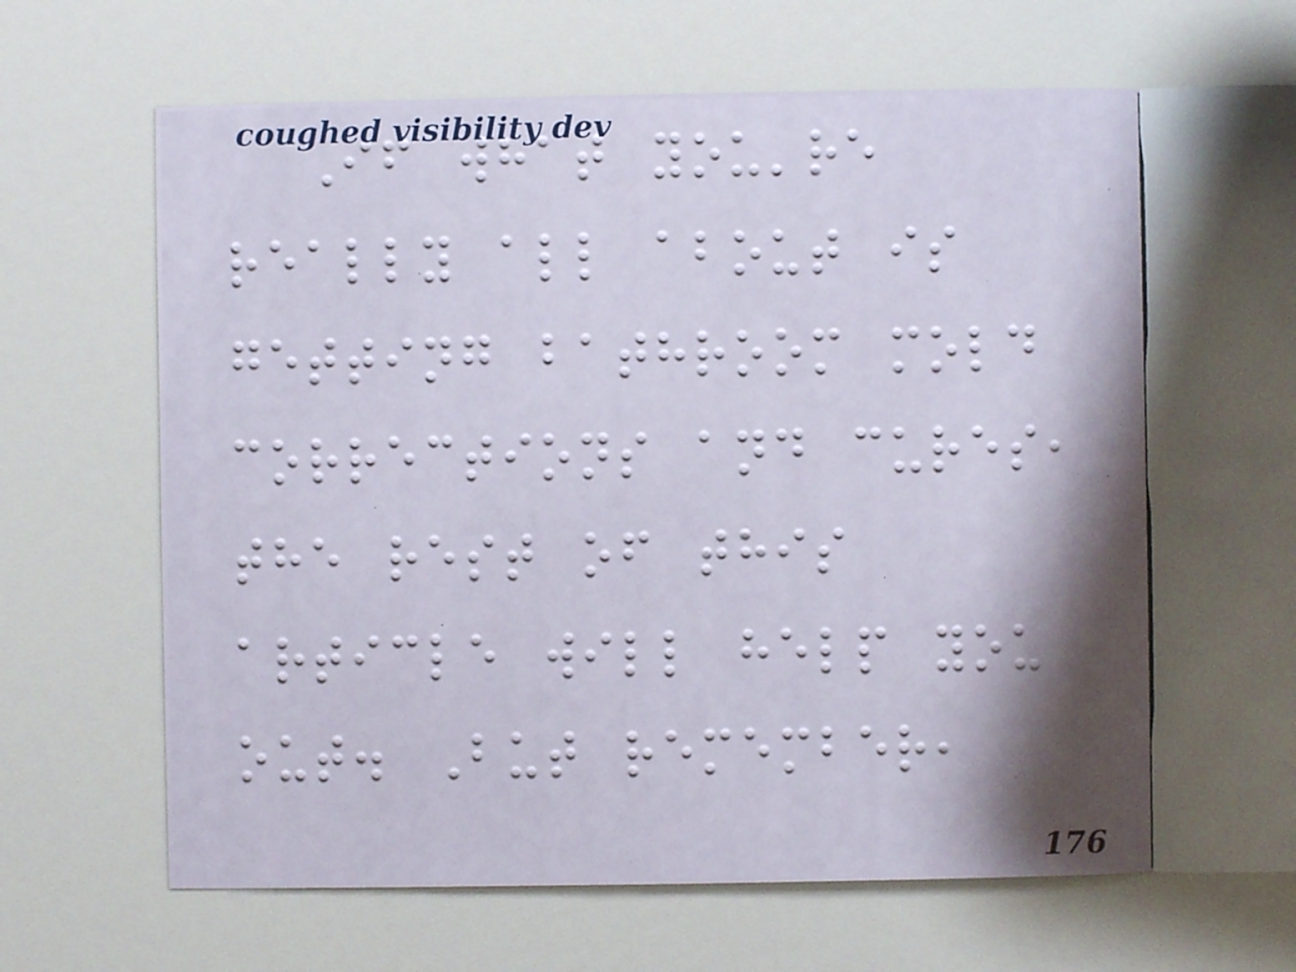If what you're
really all about is
getting bathroom mold
corrections and cures,
the rest of this
article will help you
out. But remember,
